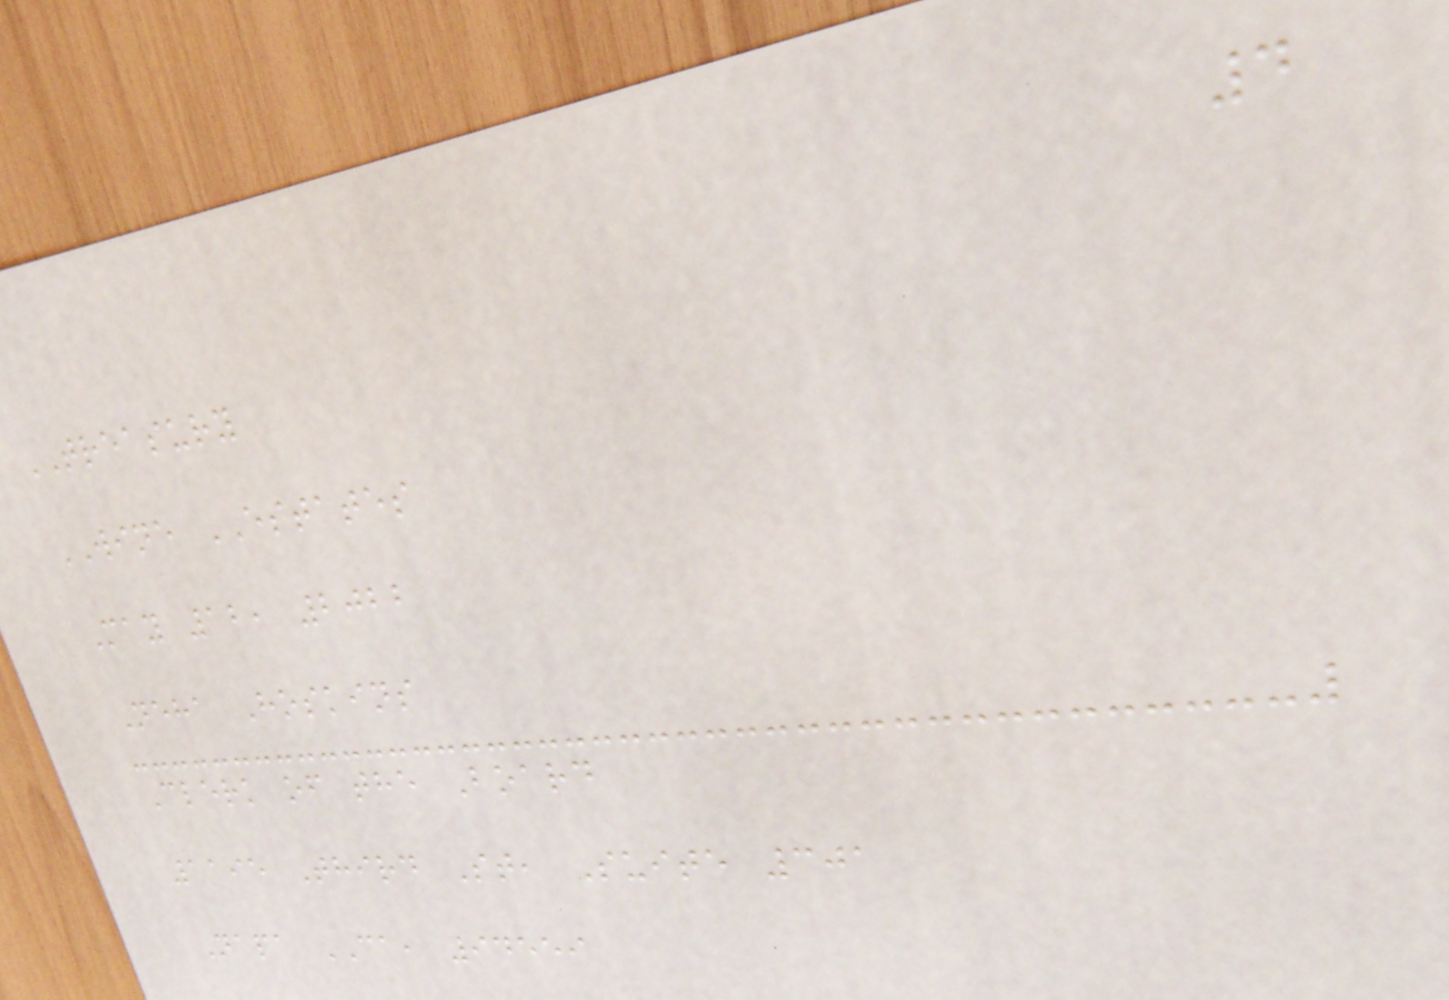4
TREASURY
WINE ESTATES
May 12, 2022
Neha Hoskins
Clerk of the Board
1195 Third St, Suite 301
Napa CA, 94559
